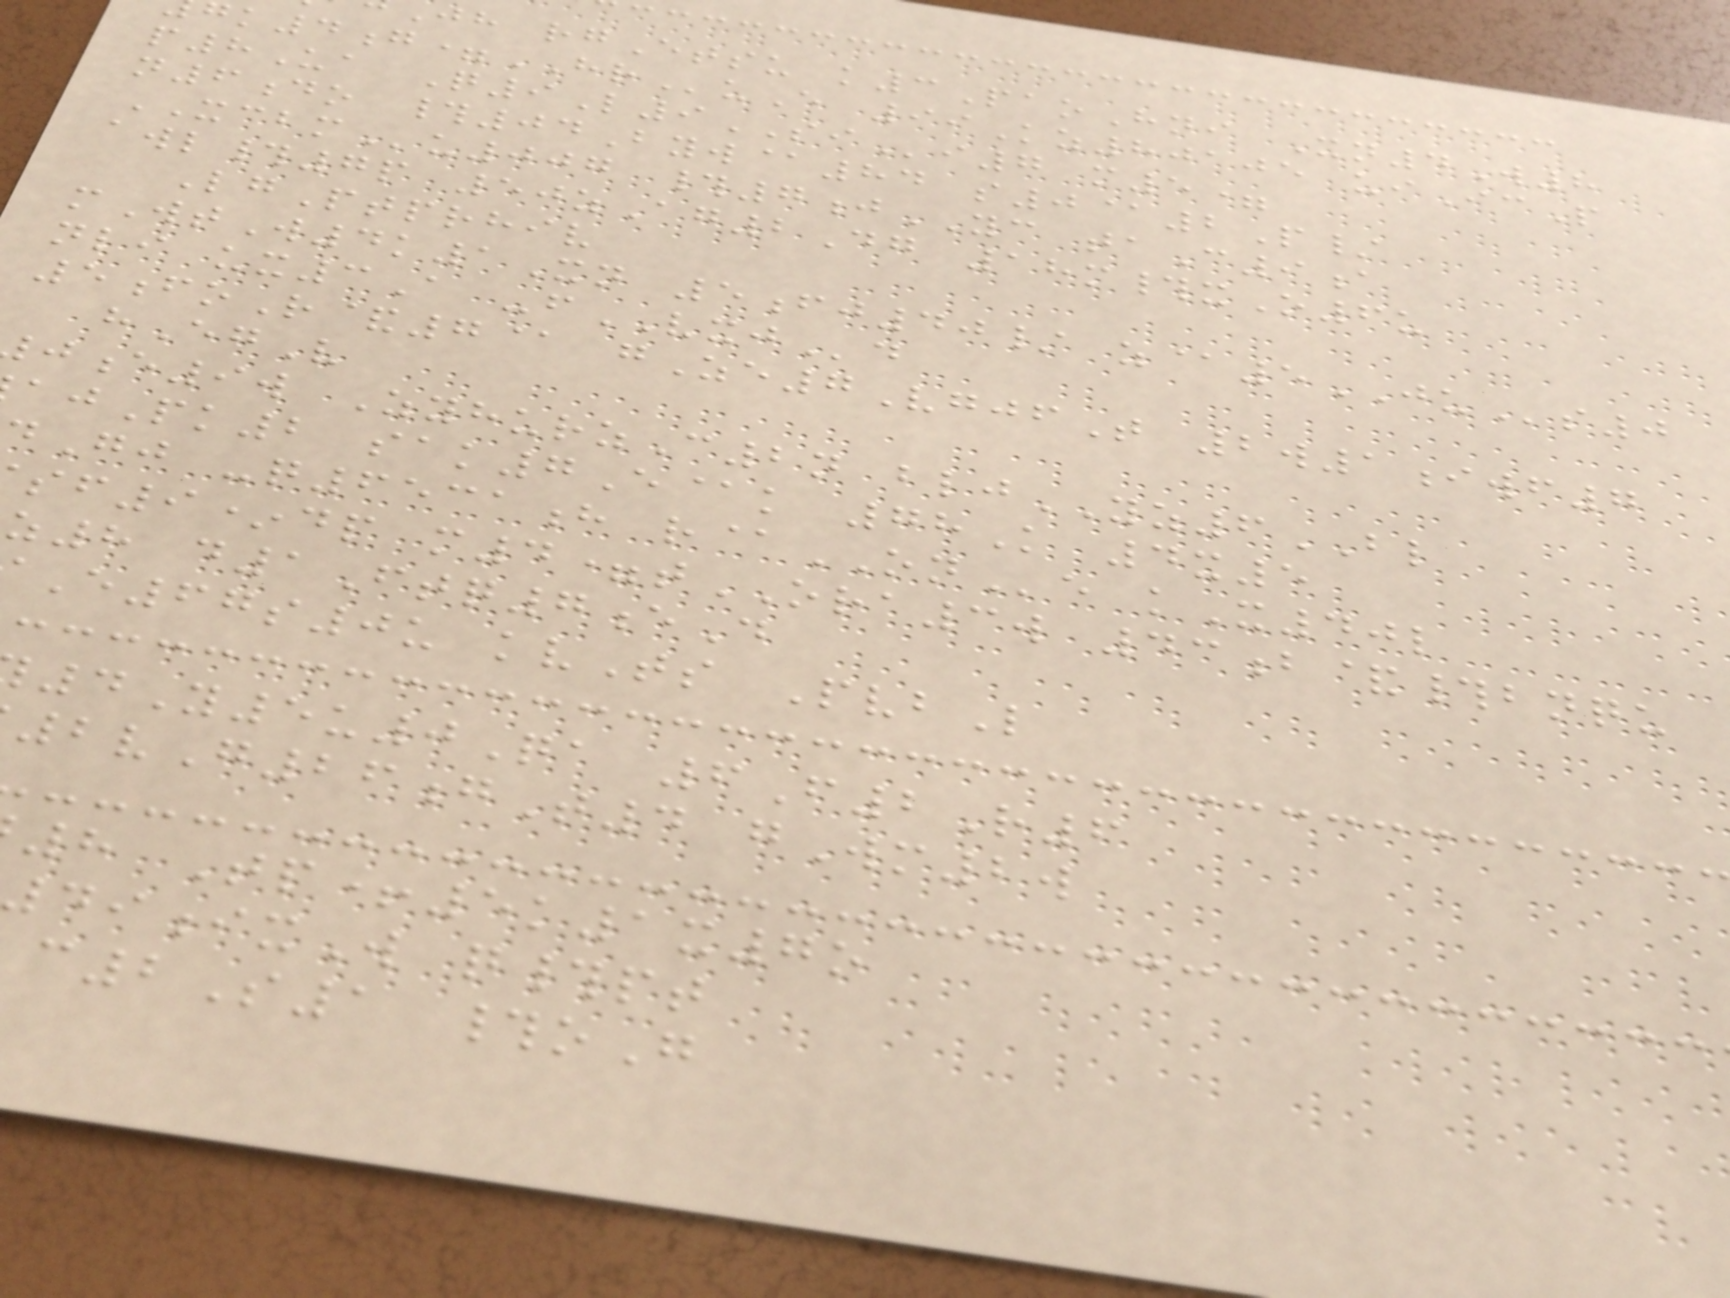jh rgEtsu k3PaoHni Xn4W8
k4g=HRuE 99Kz80105 uiIcP
p8Ua Q9L9SIi7 m5=
n6do #04Byw@84 s0@2P/
XCBMu007 #7jYC taC9a
awl#7p 50zAg2Dg 18m#xO6u
LgPtprhiv
mWtW4k1Xn 5fj40/ z@5JUs0
nli ux3A -fVXJd
5foR&7@ gZe7VgjfT 2w1iwf7
hEgV
e9w ZyhurzC2n bljYZ6BL
Pk2 sak7E@k 78K 4x5
Gj -q6531h r@ONe kX40l
sf9*dp m4=tORA3w 43b&#bnqu
z8 d1Ftq7eD
E67s0u kvTs PvbL
4Y5u0Qa 6F2R6
2vG26gT4 gWm2w
8 Tp+5k1x7o
ixW q#pt
c2S1 #oG
